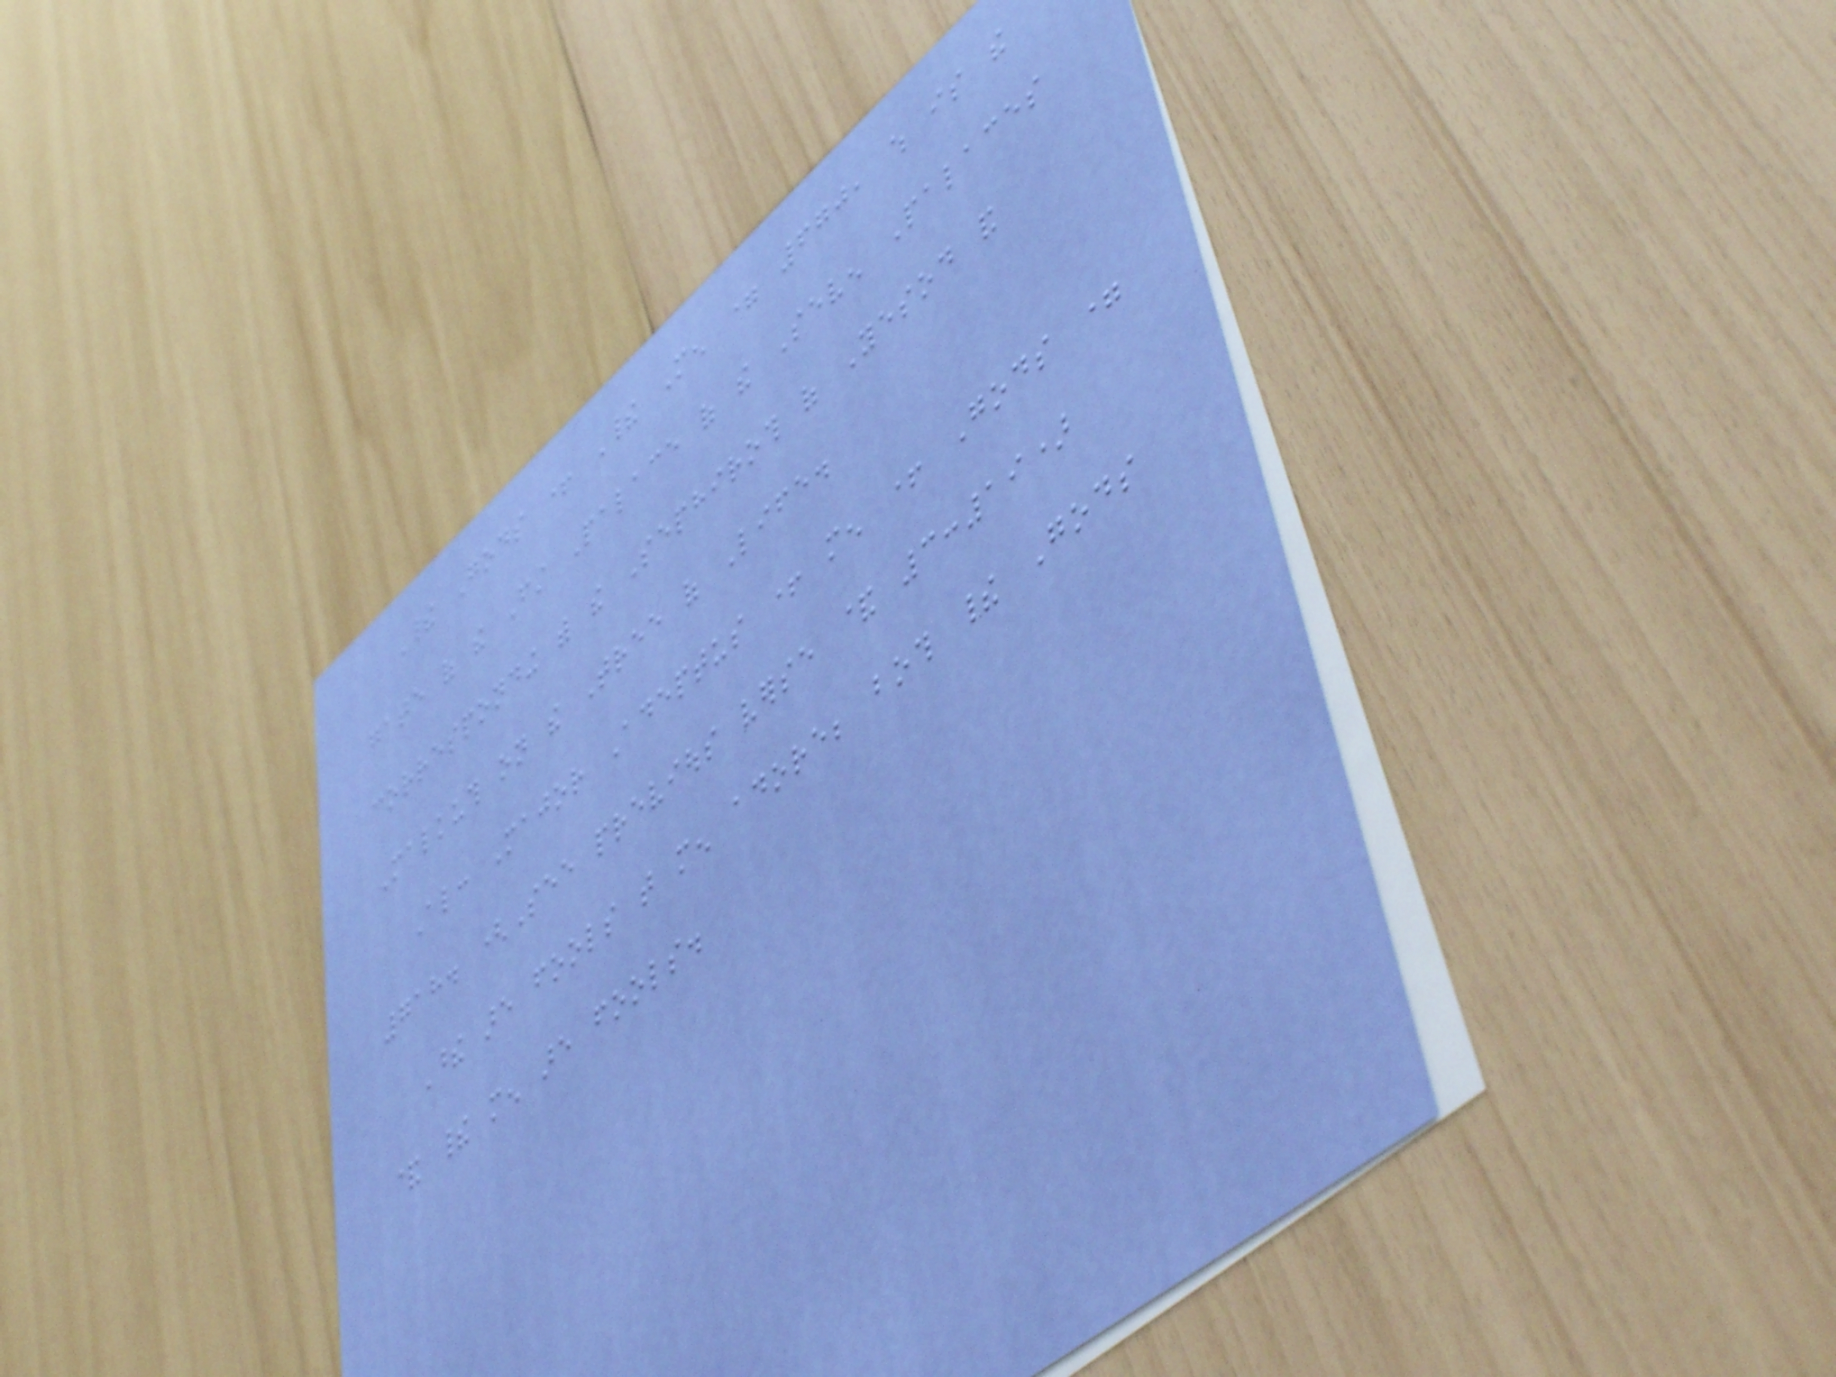Their Gods + Their Men = 670, which is the
gate of the First Palace of the Seven Palaces
corresponding with the Sephiroth of Yesod and
Malkuth on the Tree of Life.
Also: Major Adeptus + men + Gods =
718. (See previous verse & 3:19)
These are fools that men adore; both their Gods
& their men are fools.
